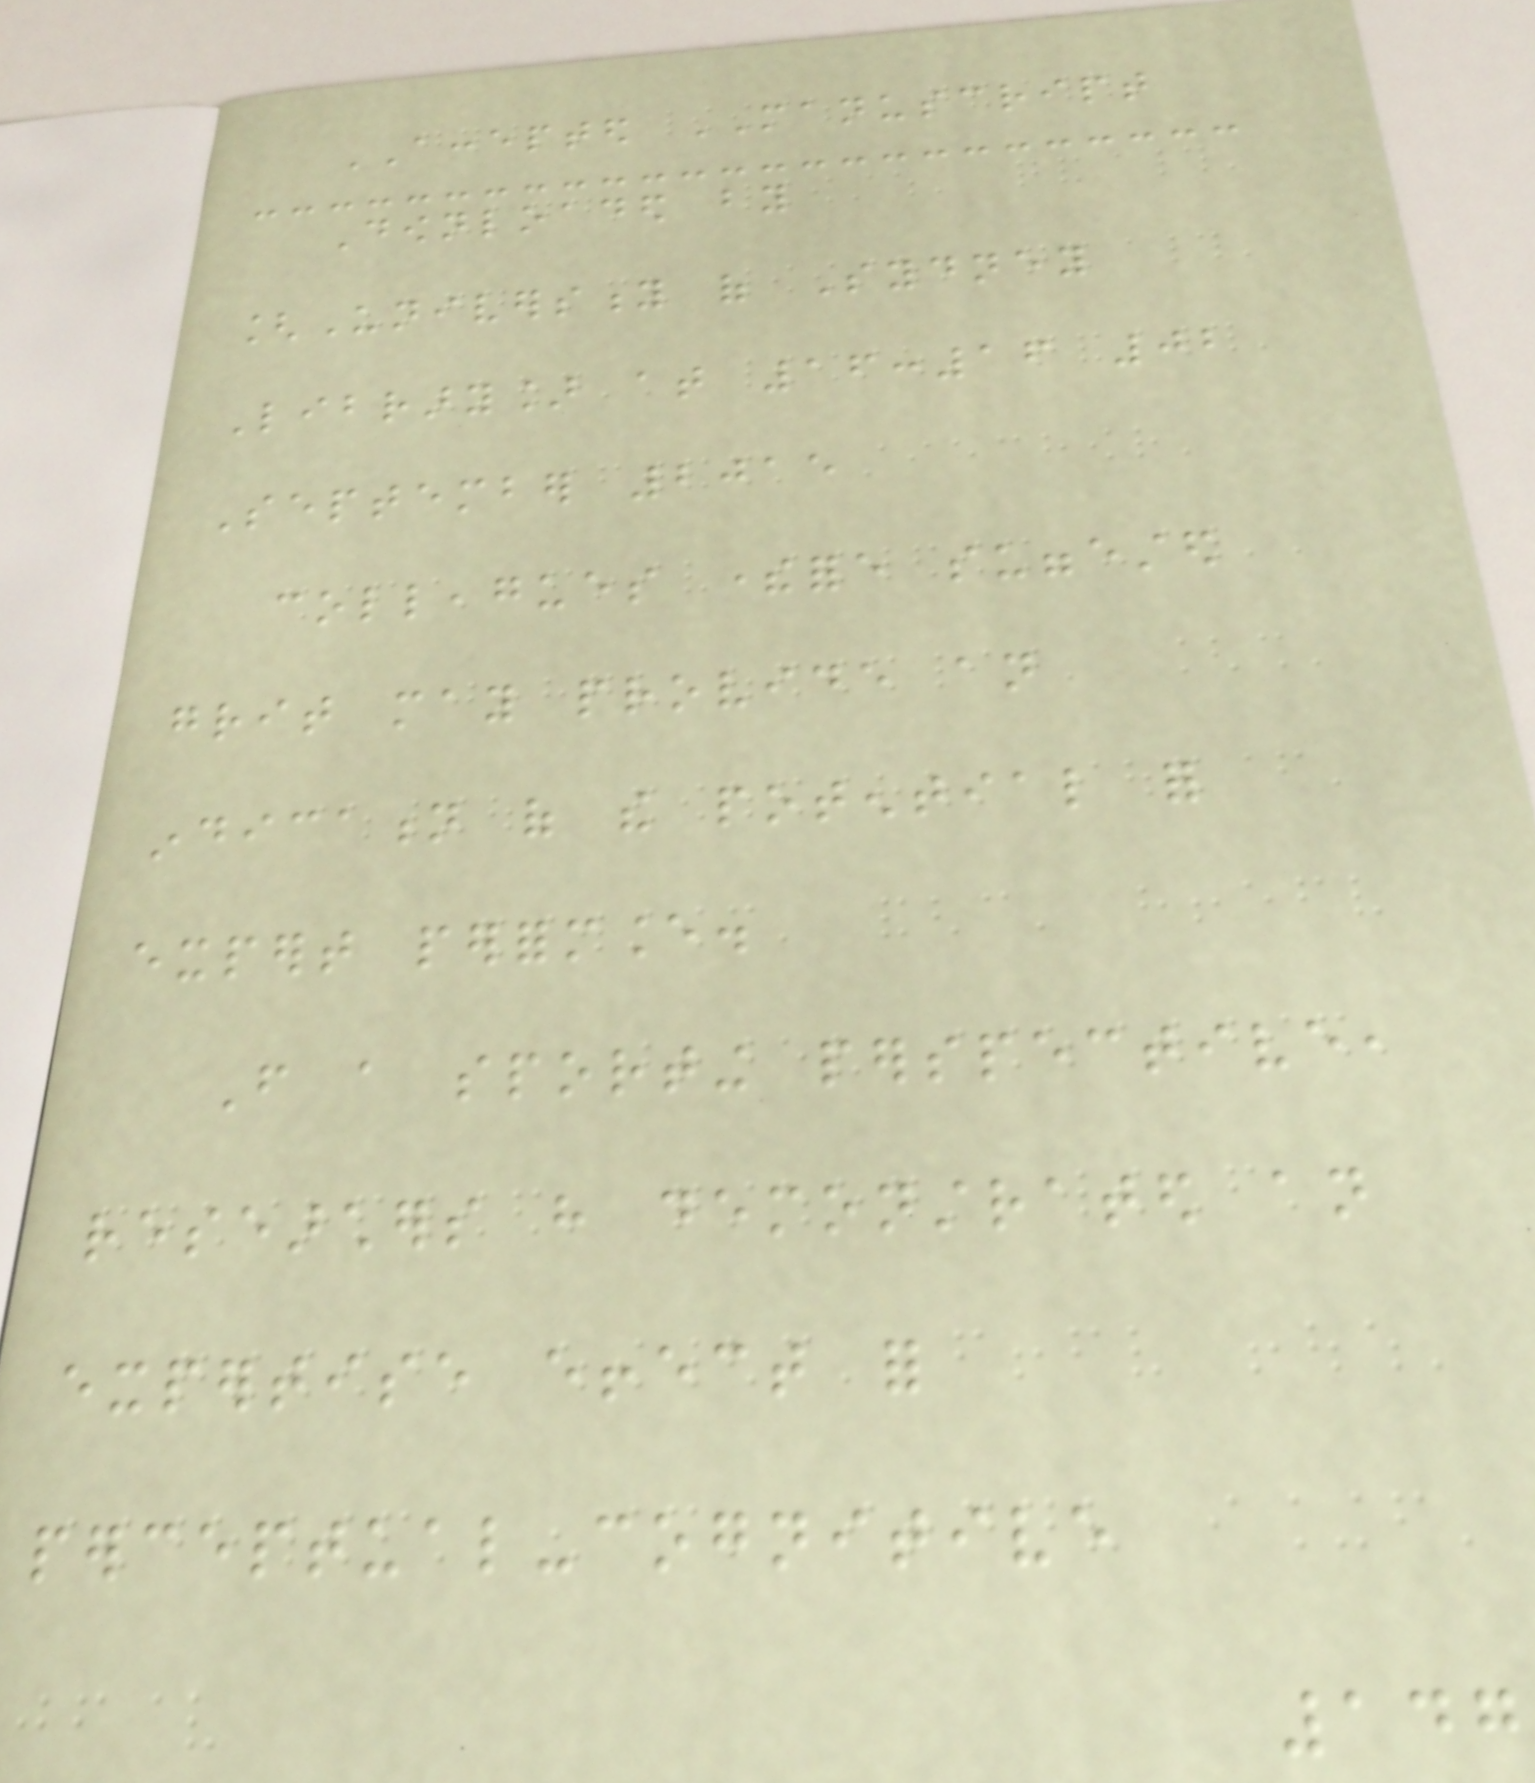ACCEPTED MANUSCRIPT
Downloaded by
[University of Sydney
Library] at 16:16 02
September 2015
colleagues therefore suggested
grit may provide an
indication of the potential for
expert performance.
From a sporting perspective,
researchers have demonstrated an
expertise effect for
perceptual-cognitive
147
